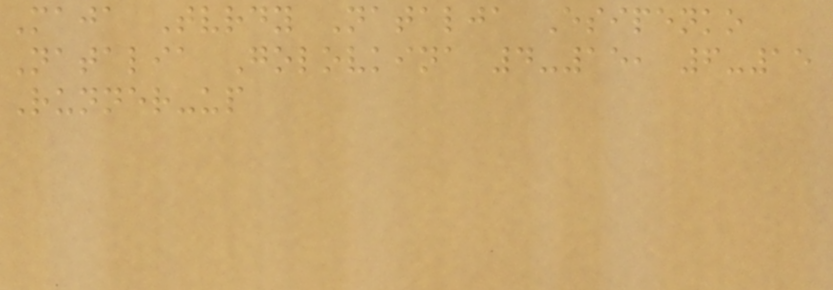Maja Tvrdy Natalja Esipenko
Natalia Golovkina 4-15, 6-15
Runner-up
